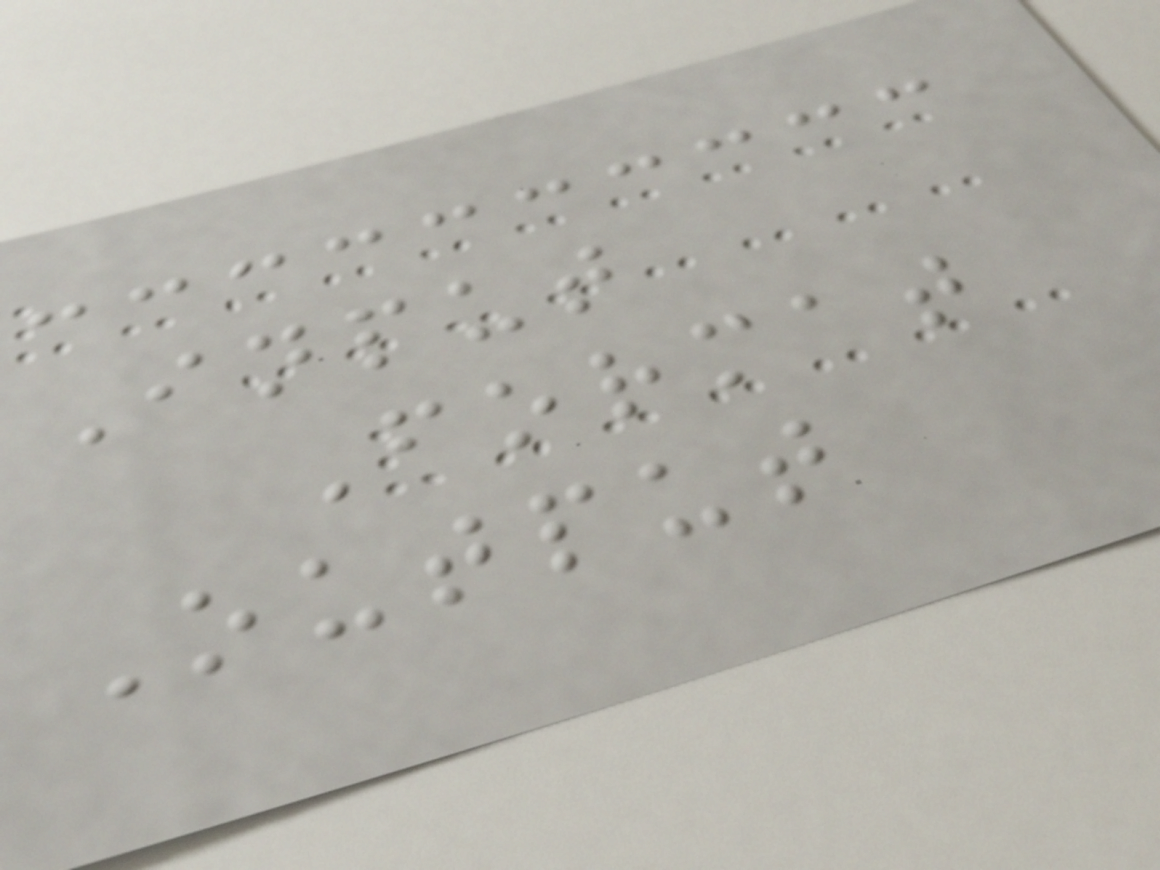Input
Format
Output
